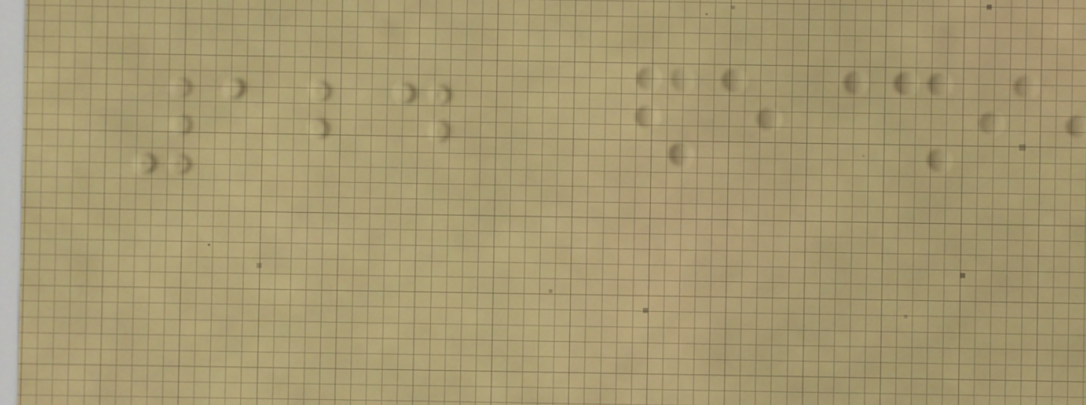124
